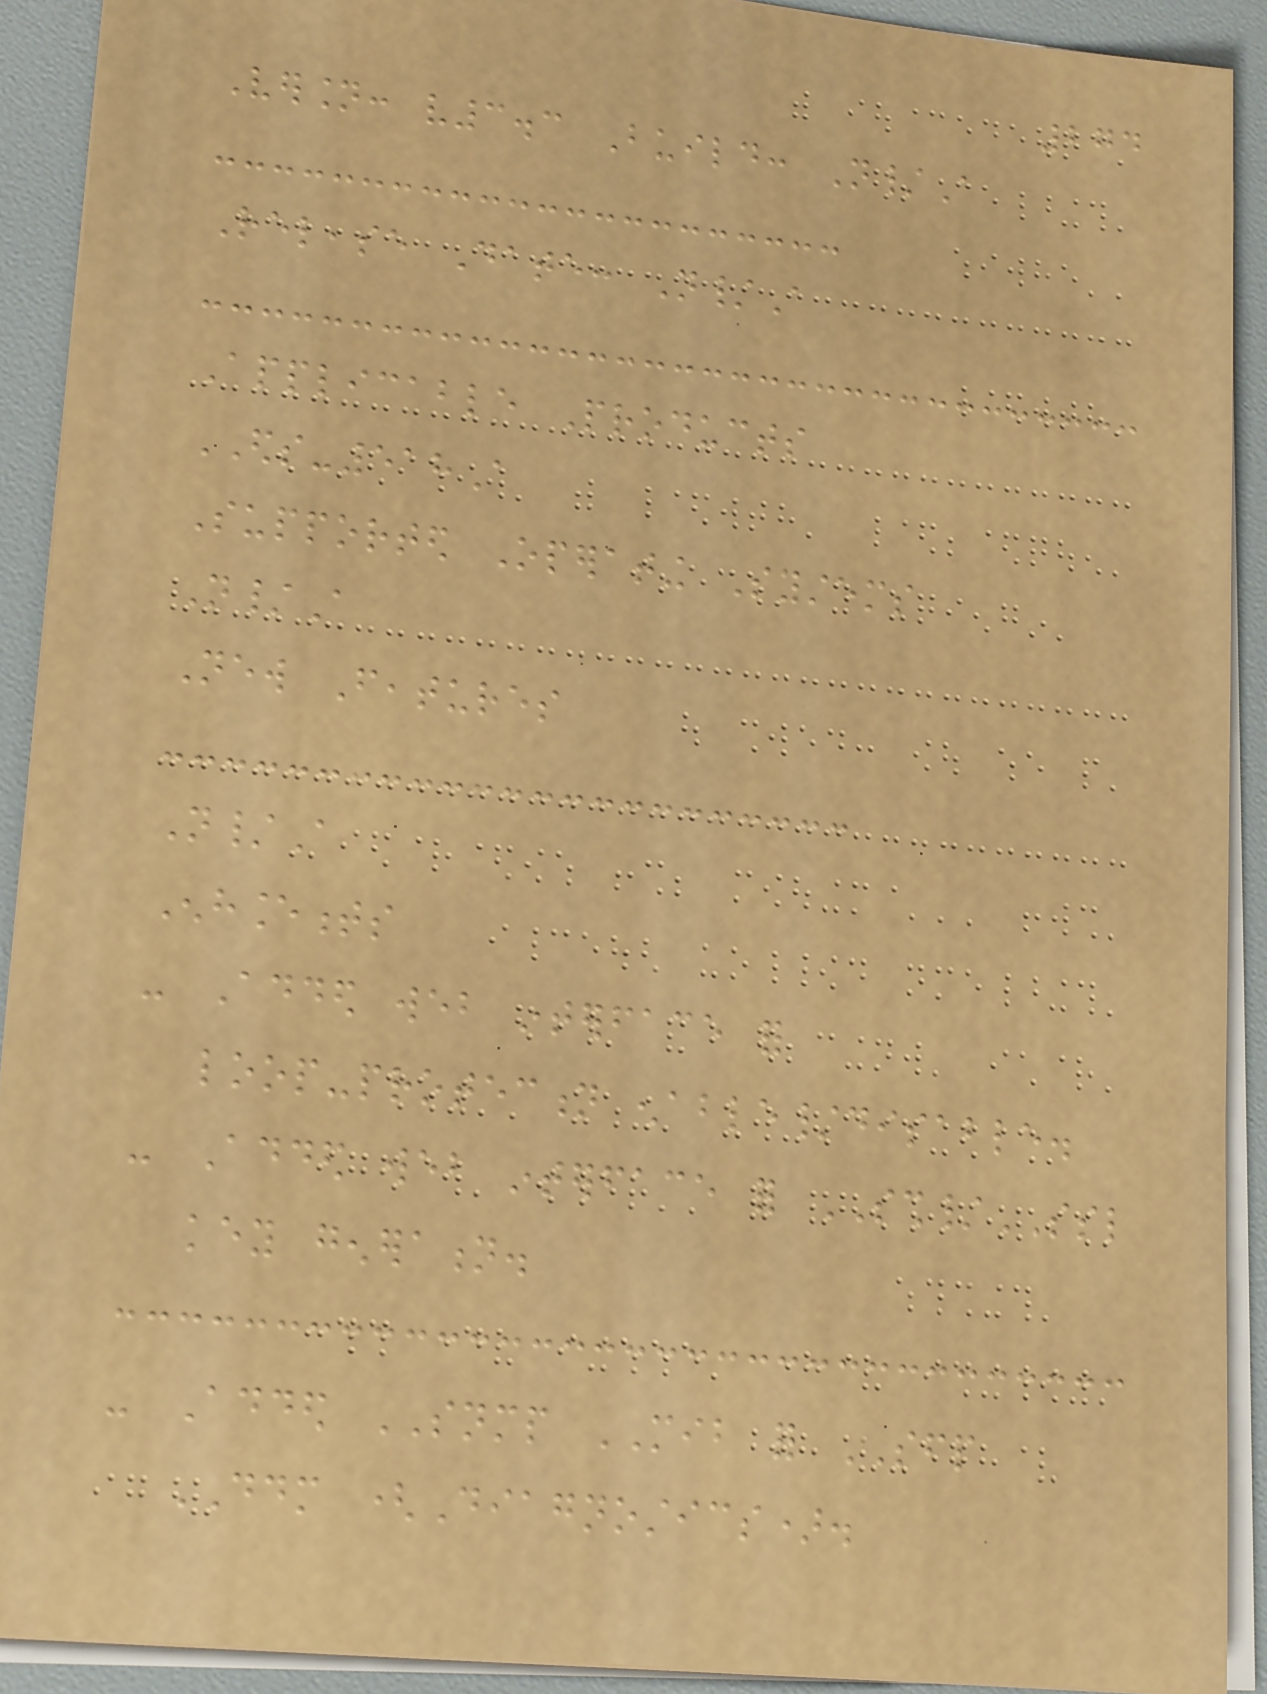274
Version: v3.3 Build: N/A
Release Date: N/A
Applicable Products
EDS-518A
Supported Operating Systems
N/A
New Features
N/A
Enhancements
- Added web interface for
loop-protection enable/disable.
- Added web interface for SSH/SSL
key generation.
- Added SNMP MIB for SFP
DDM (Diagnostics).
